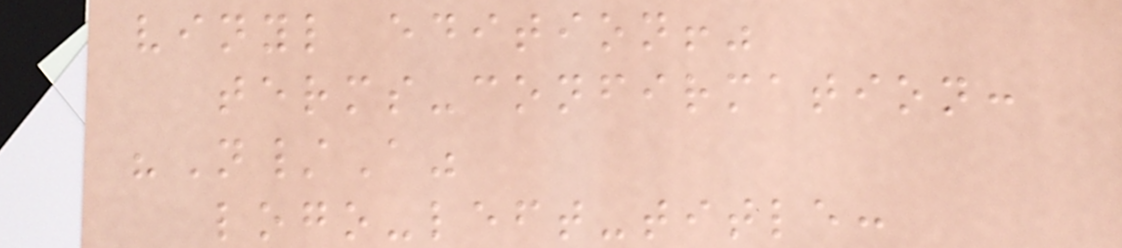vinyl edition!"
terms-confirmation:
"N/A"
logo-left-title:
